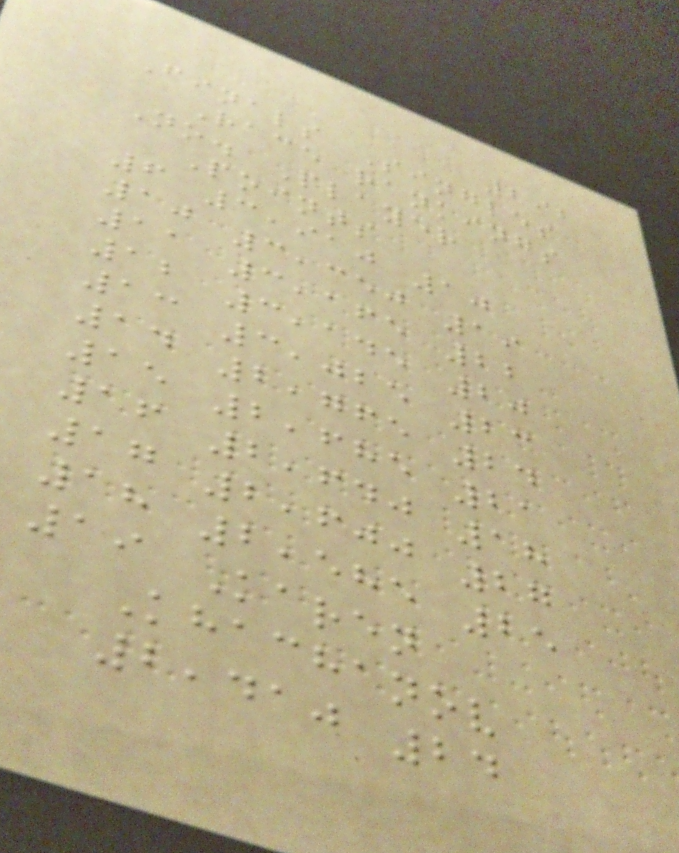292
Finals Singles
Race rankings
No. Player
Points
6 3,910 10
10 3,350 19
11 3,165 22
12 3,145 20
13 3,025 23
14 2,765 24
15 2,685 21
16 2,640 18
17 2,600 27
18 2,585 25
19 Karen
Khachanov
2,410 24
